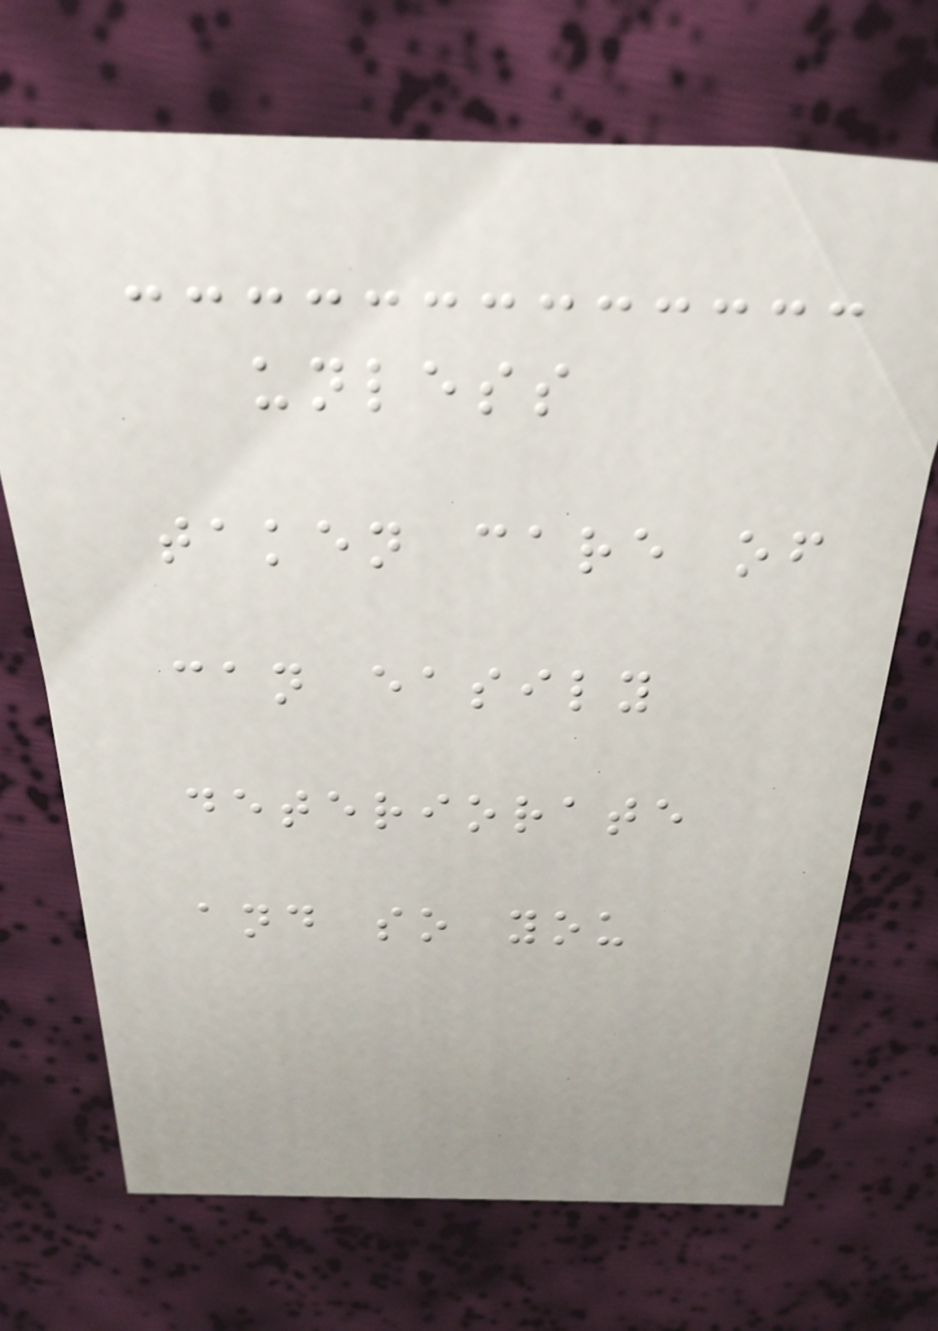unless
taken care of
can easily
deteriorate
and so you
